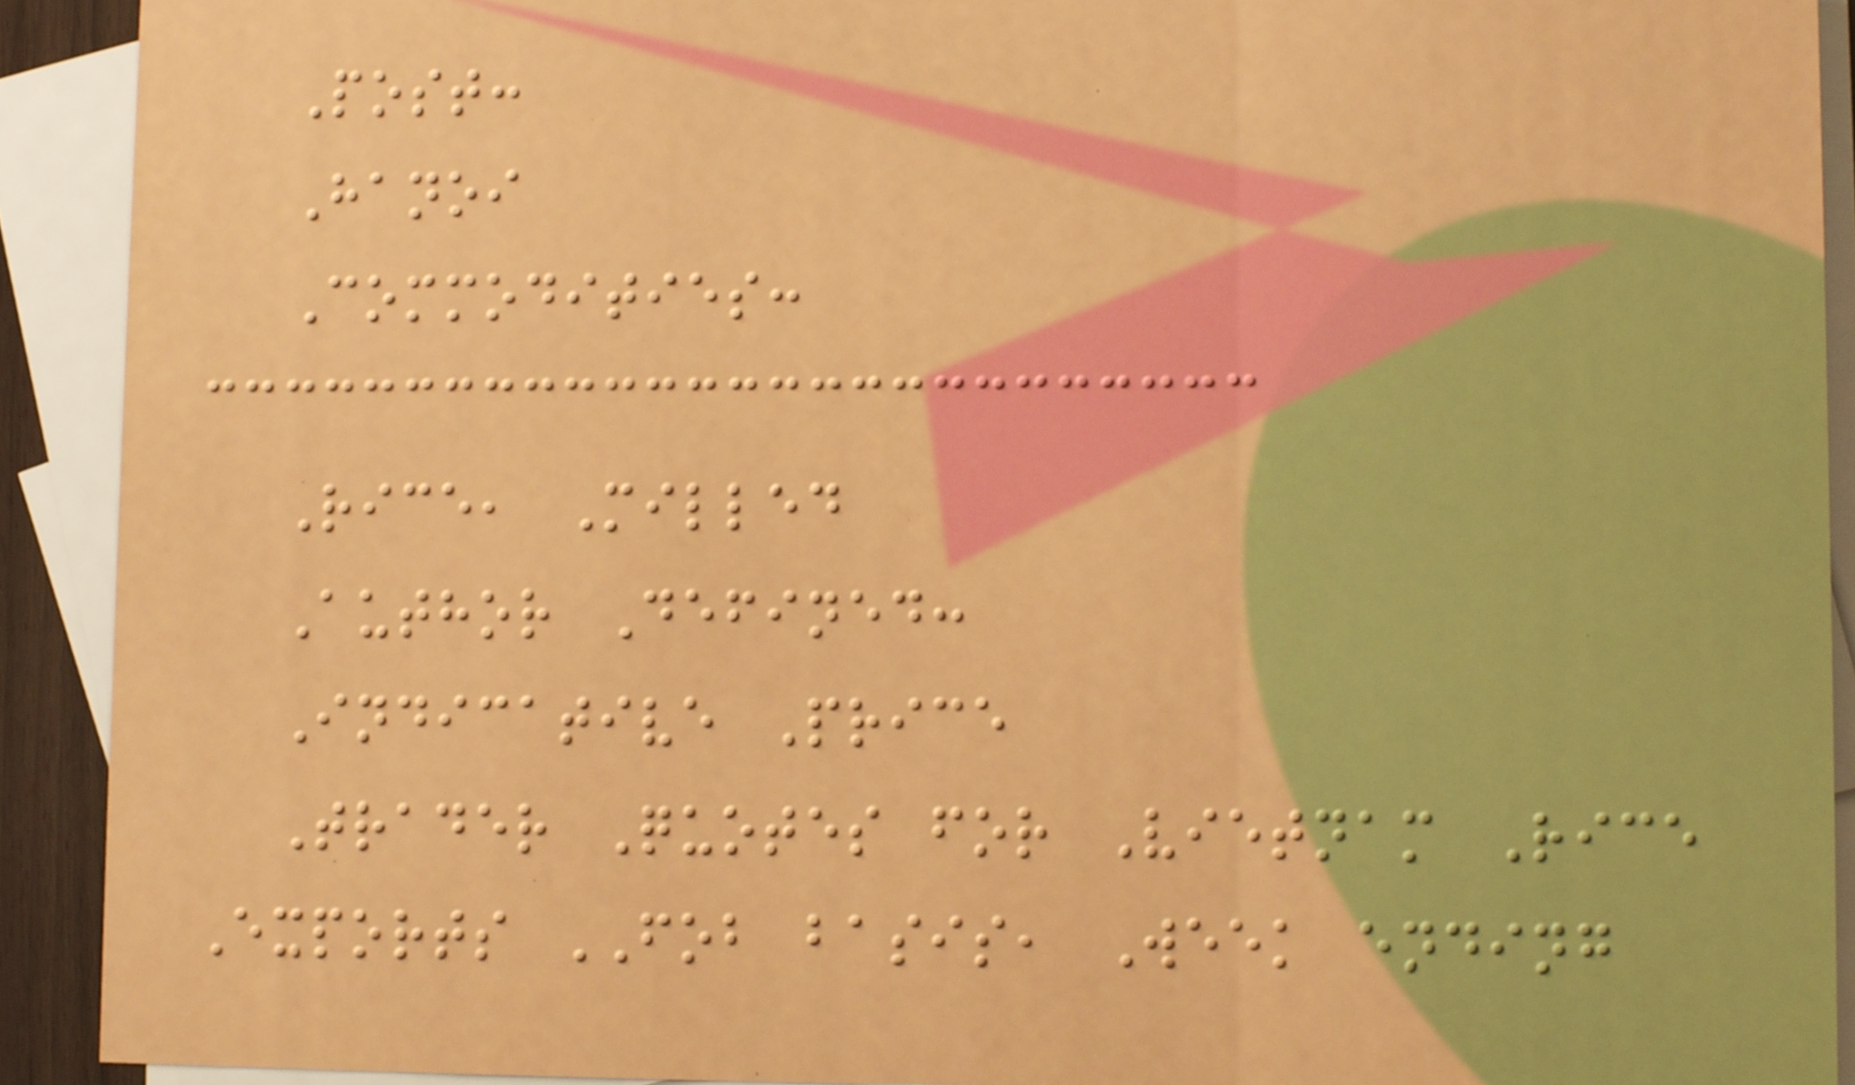Post:
Hanoi
Commodities:
Rice, Milled
Author Defined:
Indicative Price
Trader Quotes for Vietnam Rice
Exports FOB basis, Week ending
